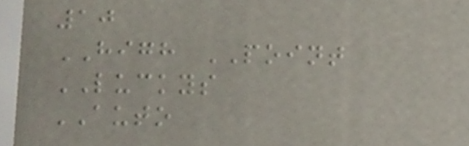10
HIGH POINT
LUCKYS
AUTO
